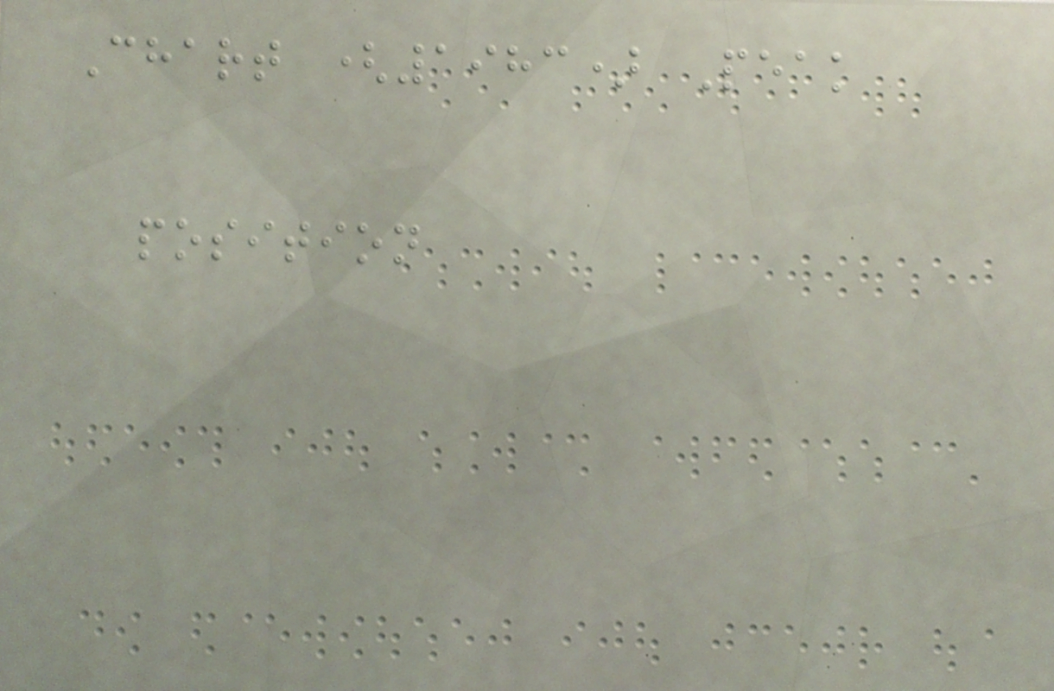Chart (1983) Peak
position
